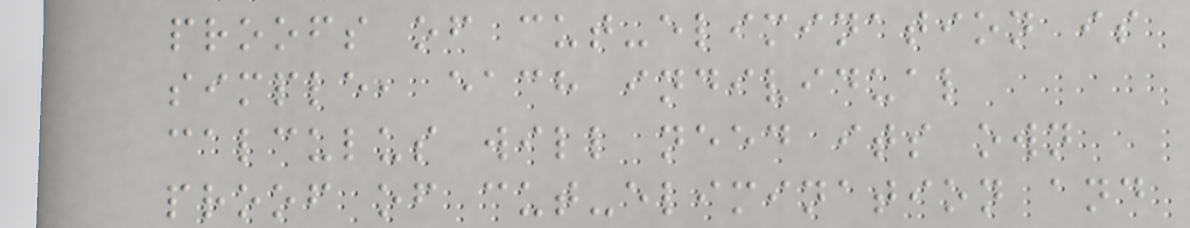proofs of cut-elimination is
simple, each individual
calculus will need its own
proof of cut-elimination and
